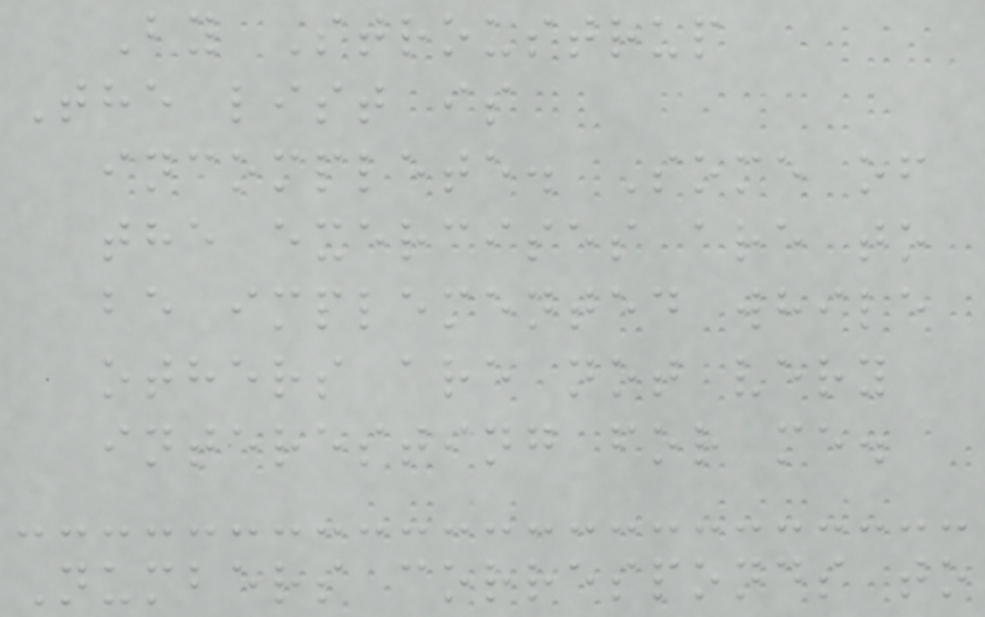By Stroustrup
The list is
incomplete. Some of
the exercises are to
be implemented while
others are not very
interesting for me.
Numbers corresponds to
